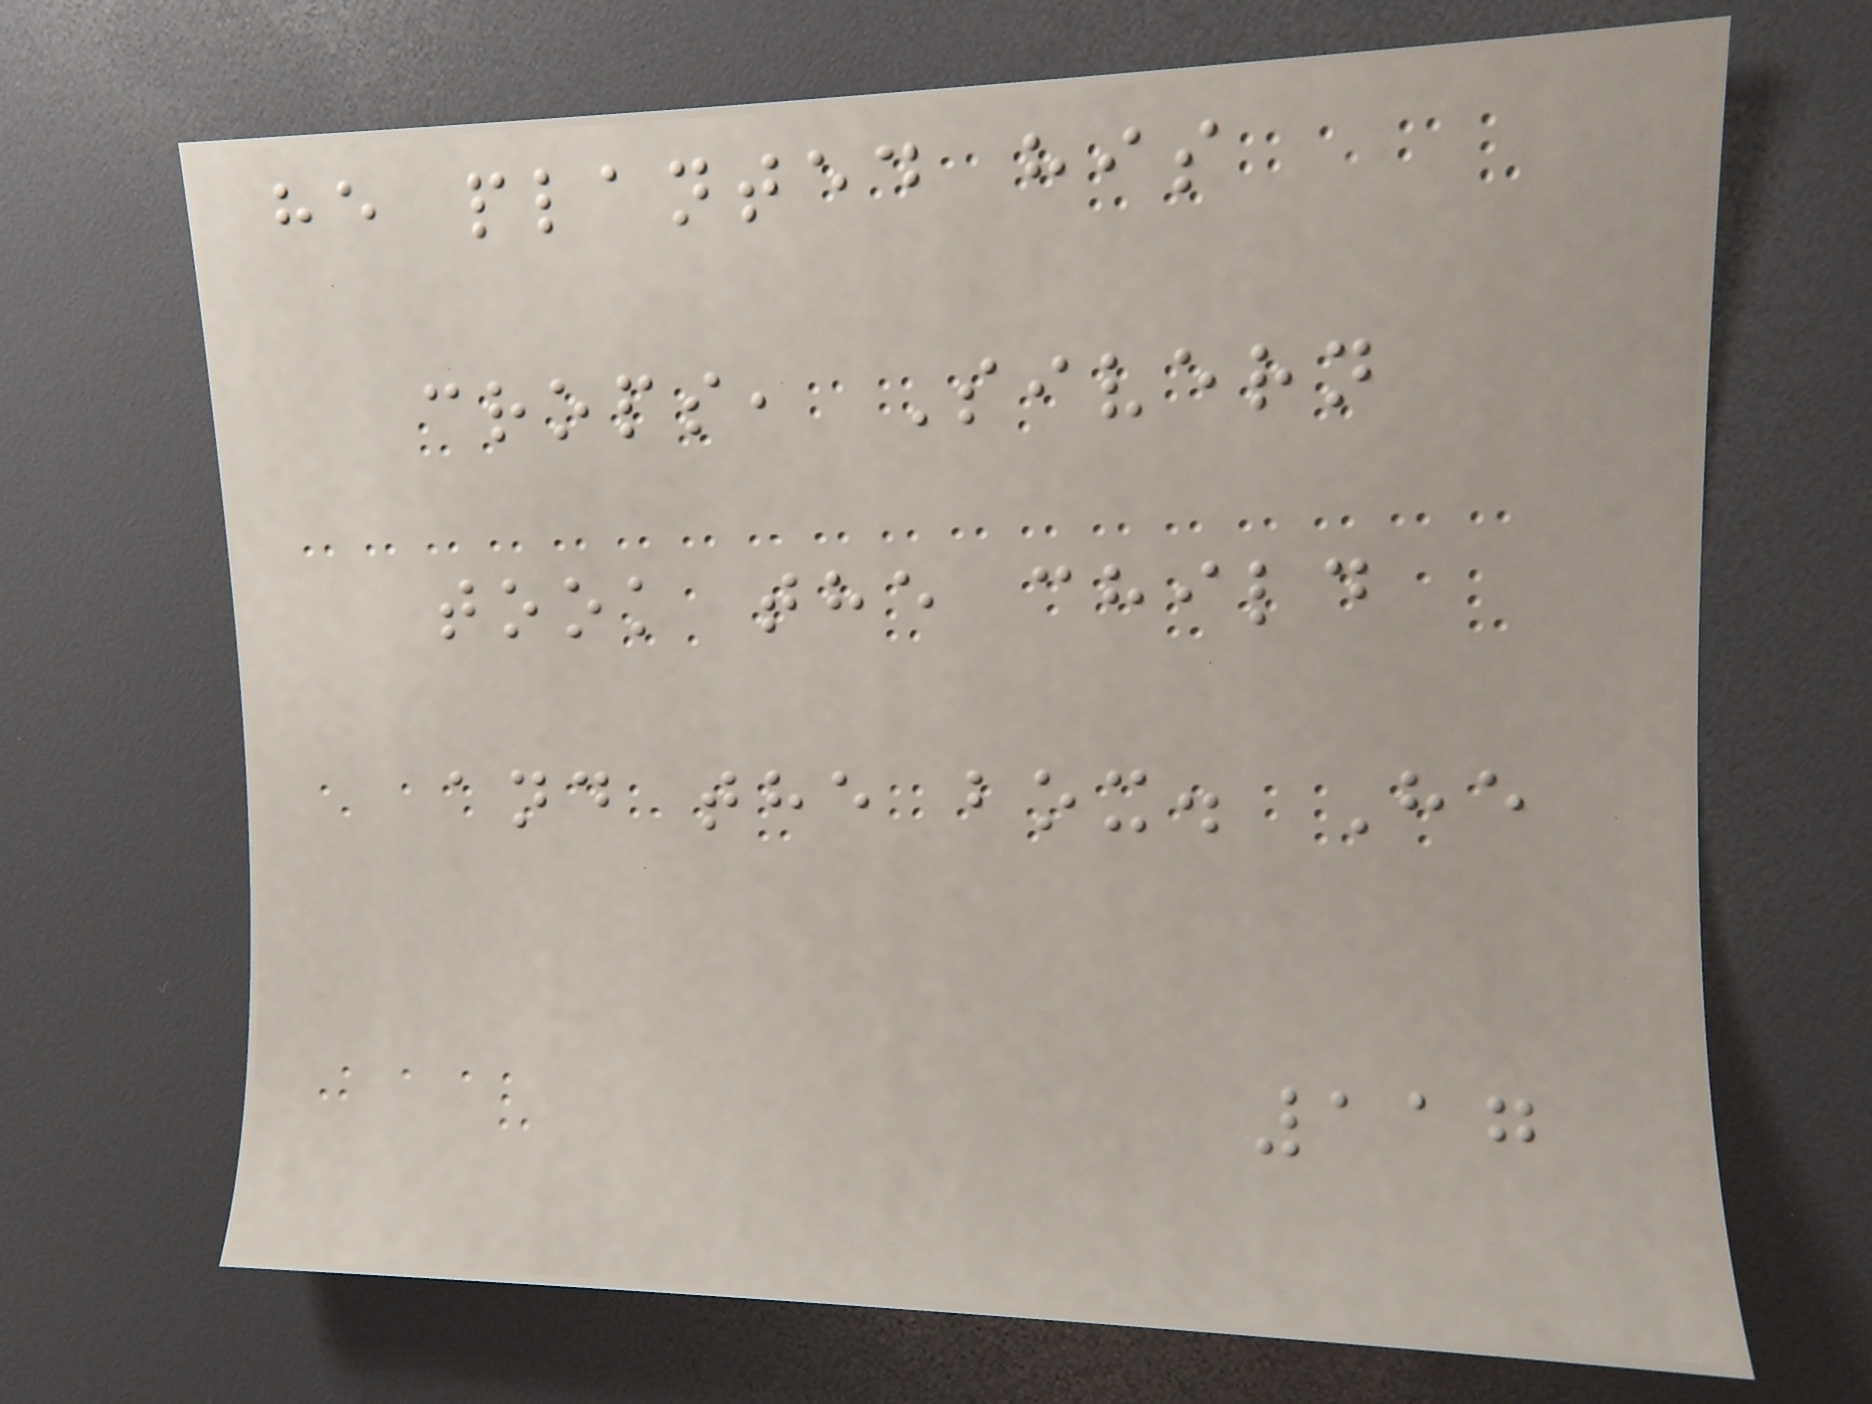he planted his
crops, Sivern
took the child
and the box. He
117
